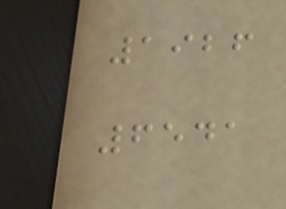1926
6541
